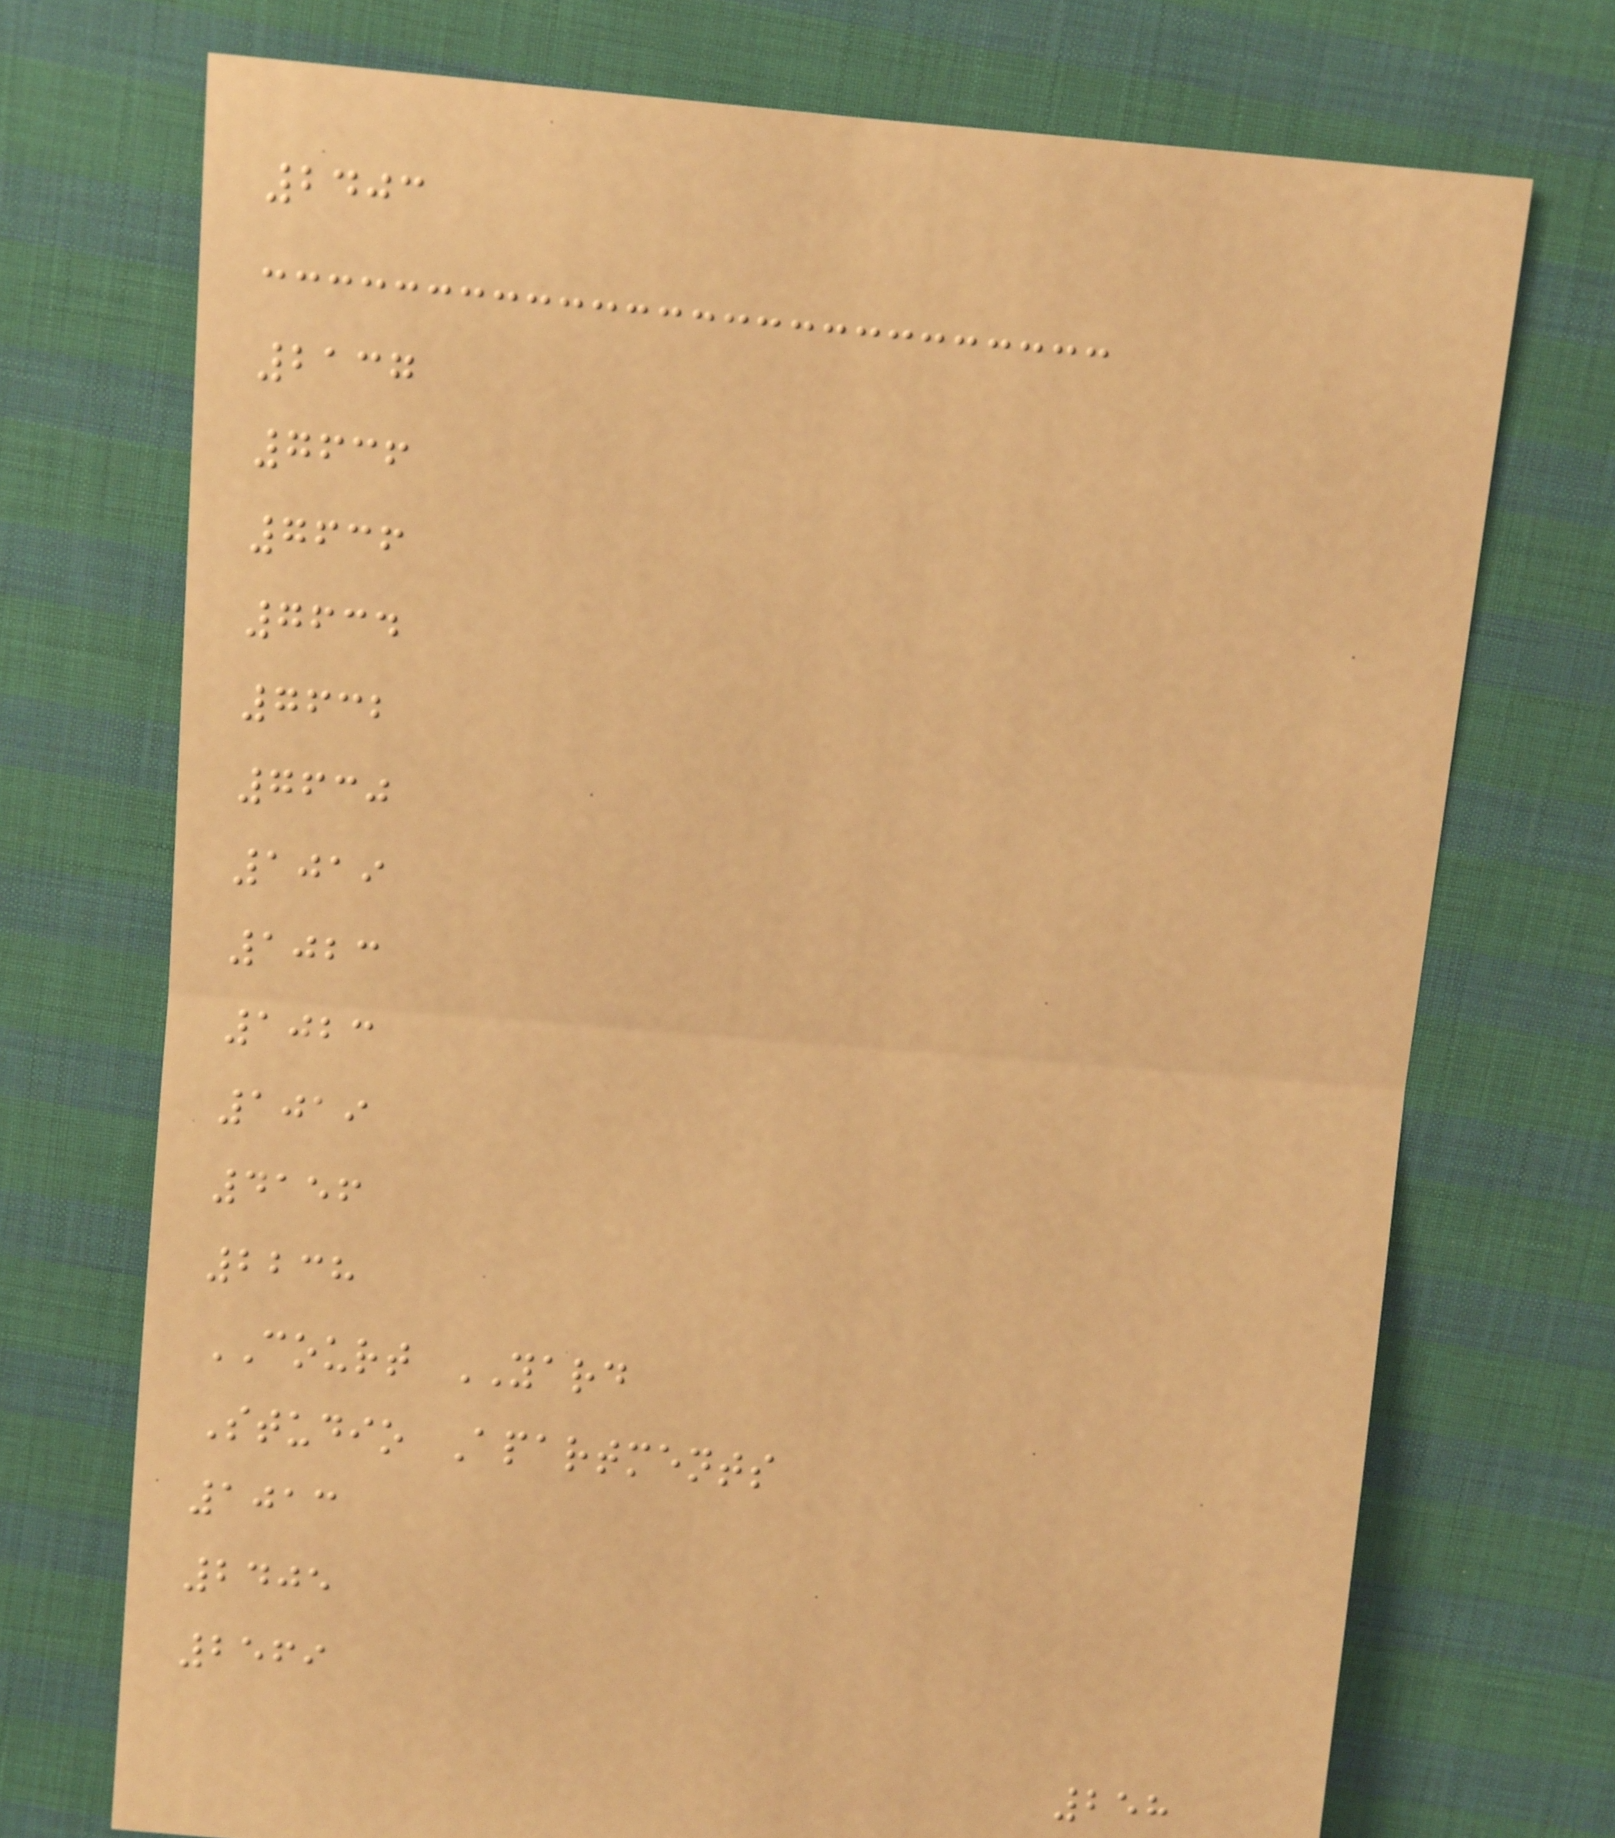2403
2137
7636
7636
7634
7632
7630
1019
1023
1023
1019
4156
2238
COURT YARD
Studio Apartments
1013
2405
2569
258
